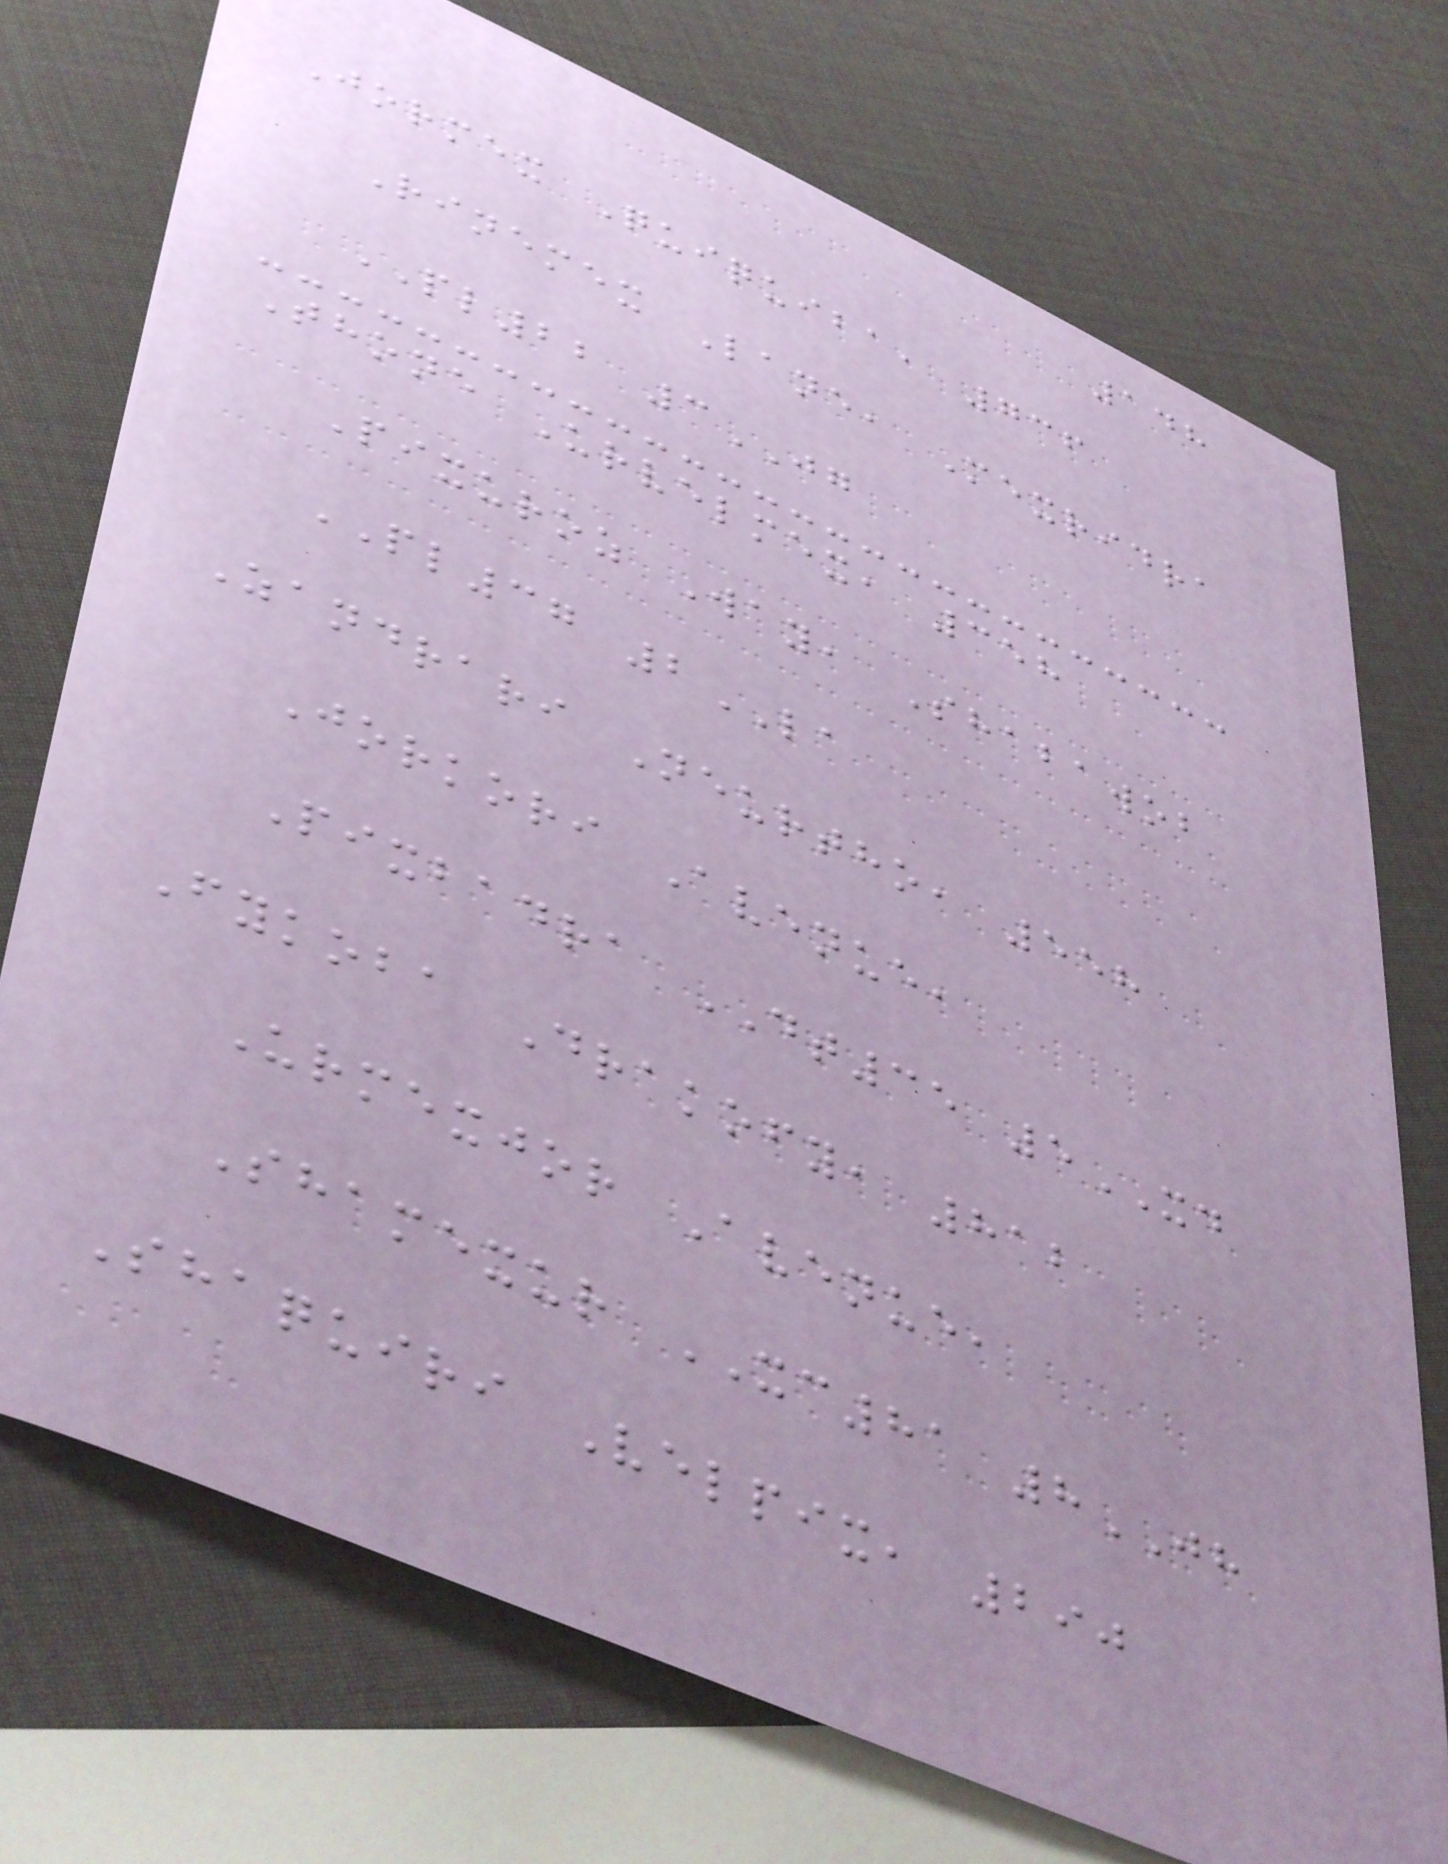148
Jormex Quiquiba, 736
Rinemex Lane, Mexridra
PL22 3JG
Thone Urvelmex, 358
Pixuroz Way, Shabawob
PL37 2LA
Zandrari Neurtho, 558
Jorkori Avenue,
Pixbadra DT35 5XD
Fykoba Drakofy, 812
Urmexjor Avenue,
Shamexur XC81 8JH
Shaquiri Velpix, 290
